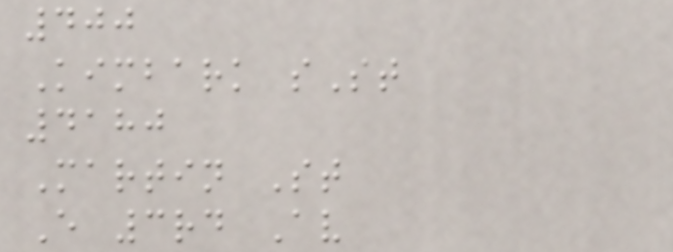400
Kimbark sSt
4180
Martin St
E 3rd Av
